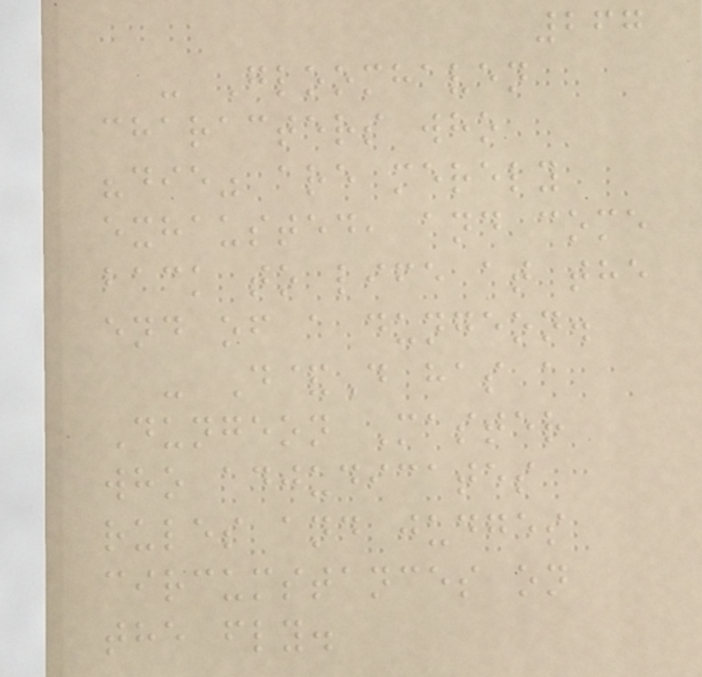267
- Gloomhaven
characters who
"die" are merely
exhausted, and come
back to life at the
end of a dungeon.
- D&D has a
Dungeon Master
who adjudicates
rules and judges
circumstances on
the fly.
